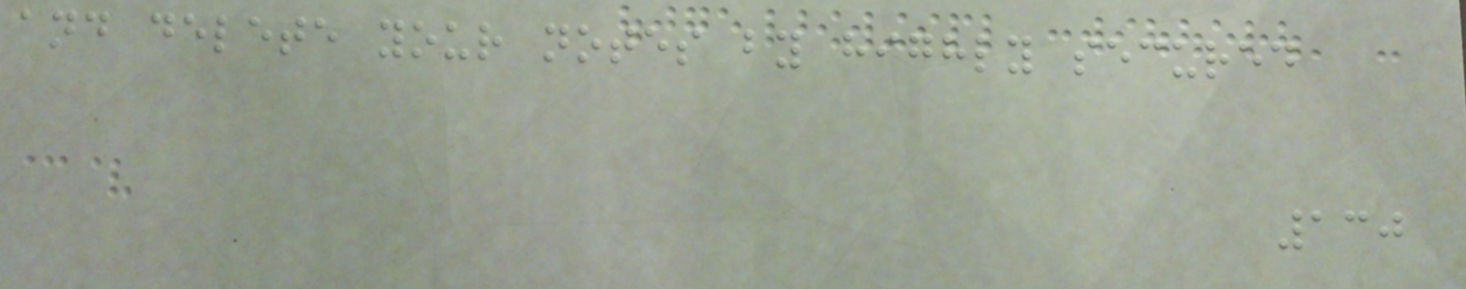and delete your notes by highly secured
130
